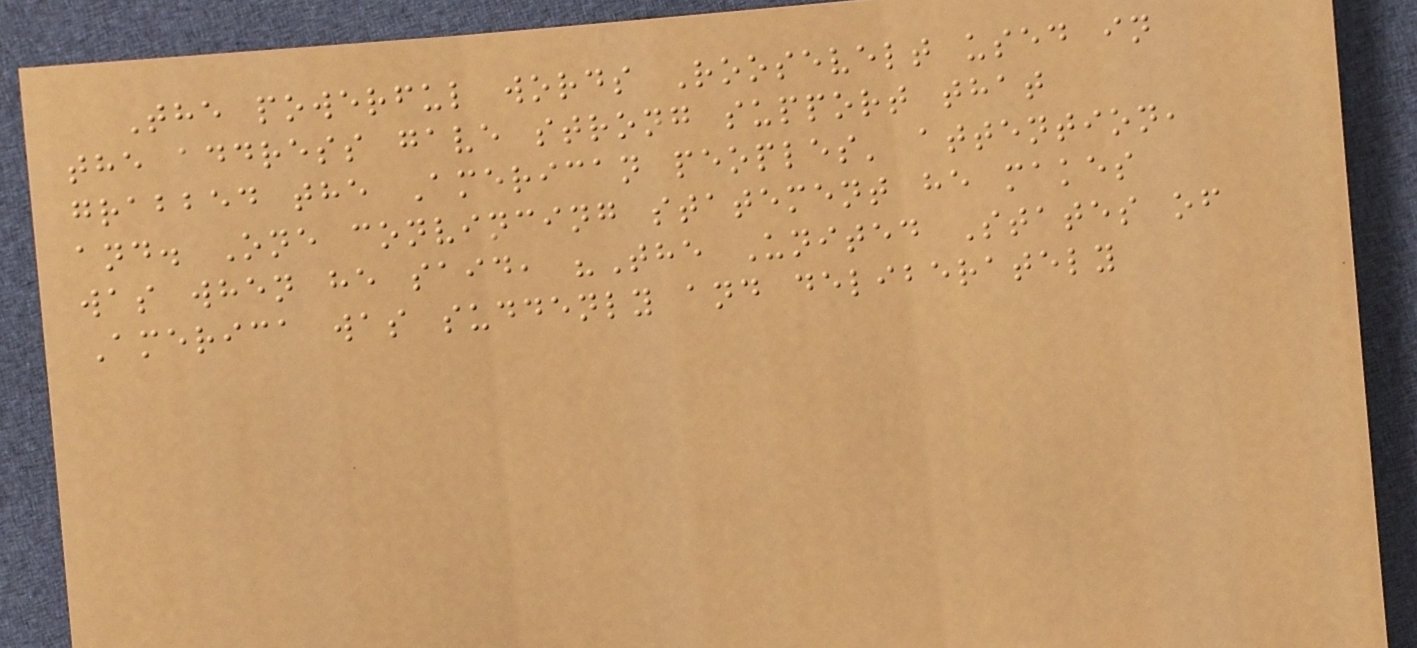The powerful words Roosevelt used in
the address gave strong support that
grabbed the American peoples' attention,
and. One convincing statement he makes
was when he said, "The United States of
America was suddenly and deliberately
